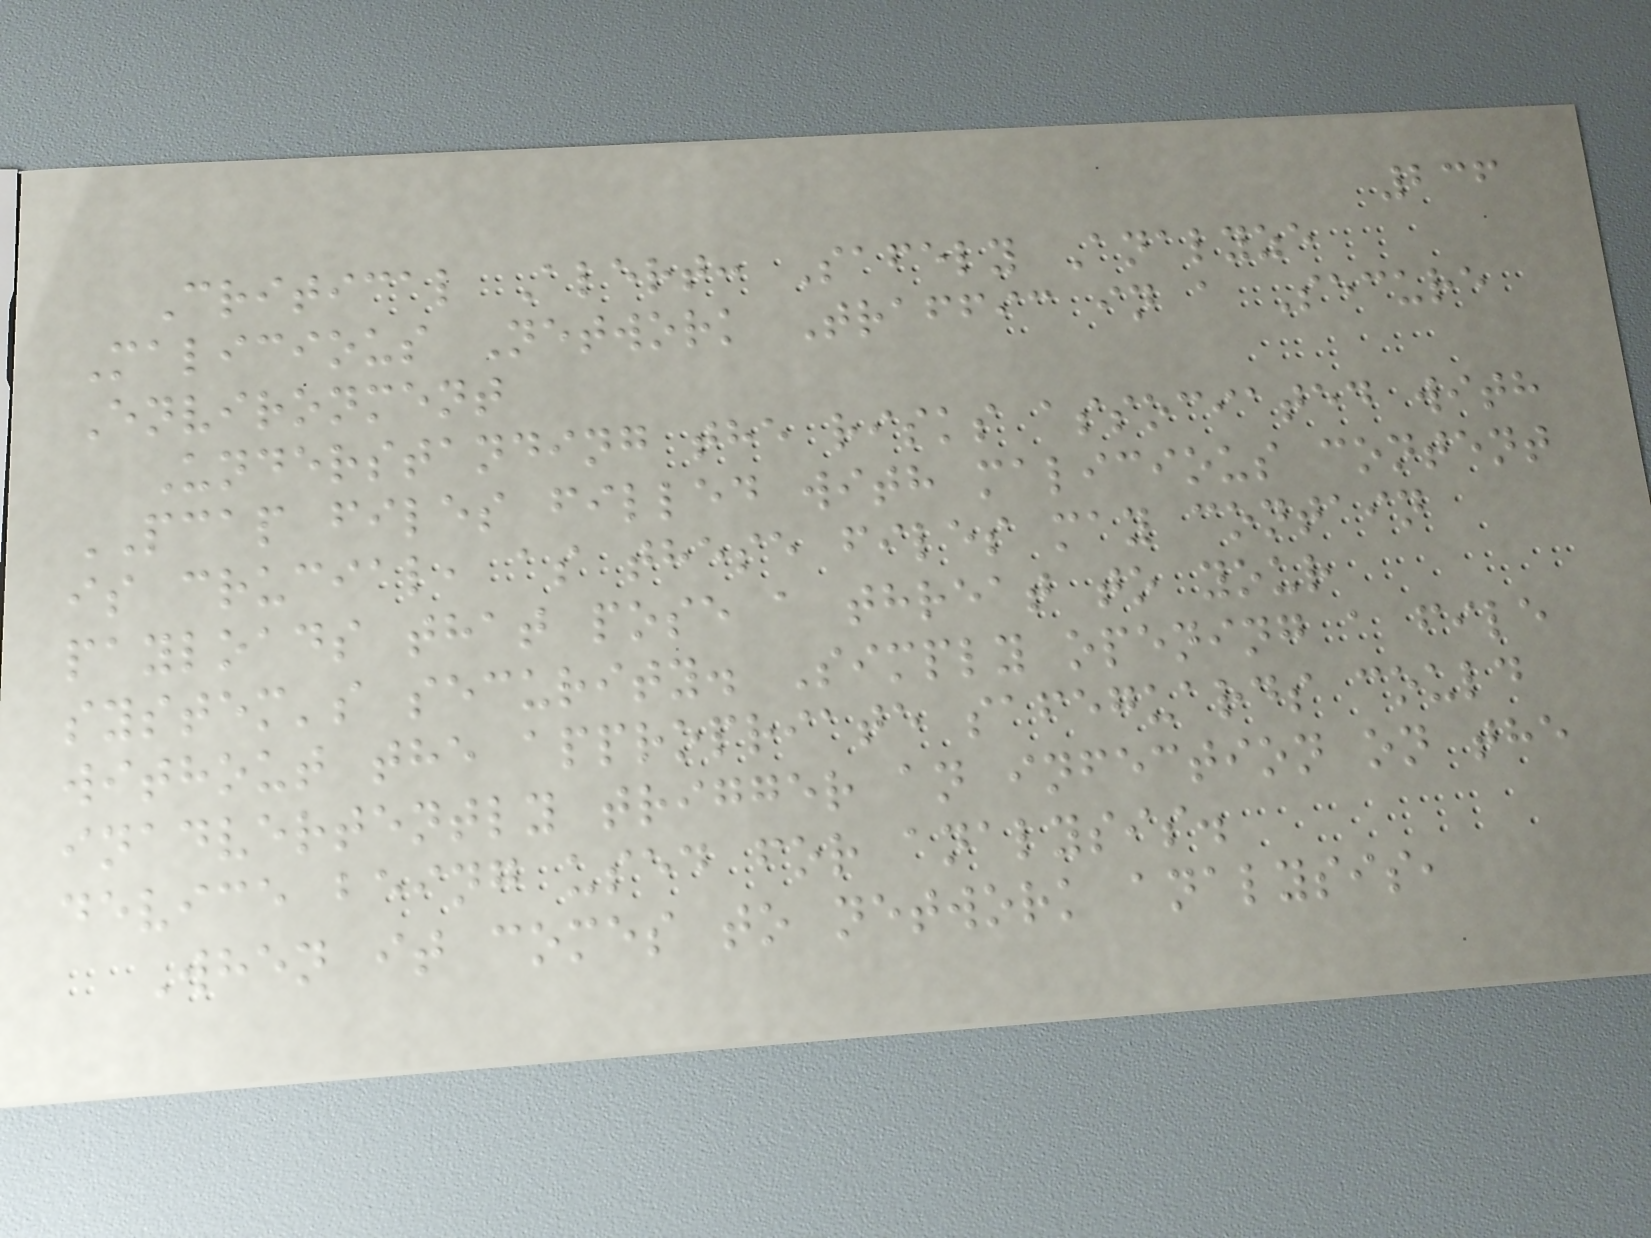236
Critical Alert: Safely Analyze
Malicious Network Traffic in a Secure
Environment
Understanding the risks associated with
PCAP files filled with malicious content
is crucial, as these files may contain
payloads that pose a threat to your
system's security. Simply opening a file
without the appropriate safeguards could
inadvertently trigger an infection on the
device being used for analysis.
When it comes to network analysis,
